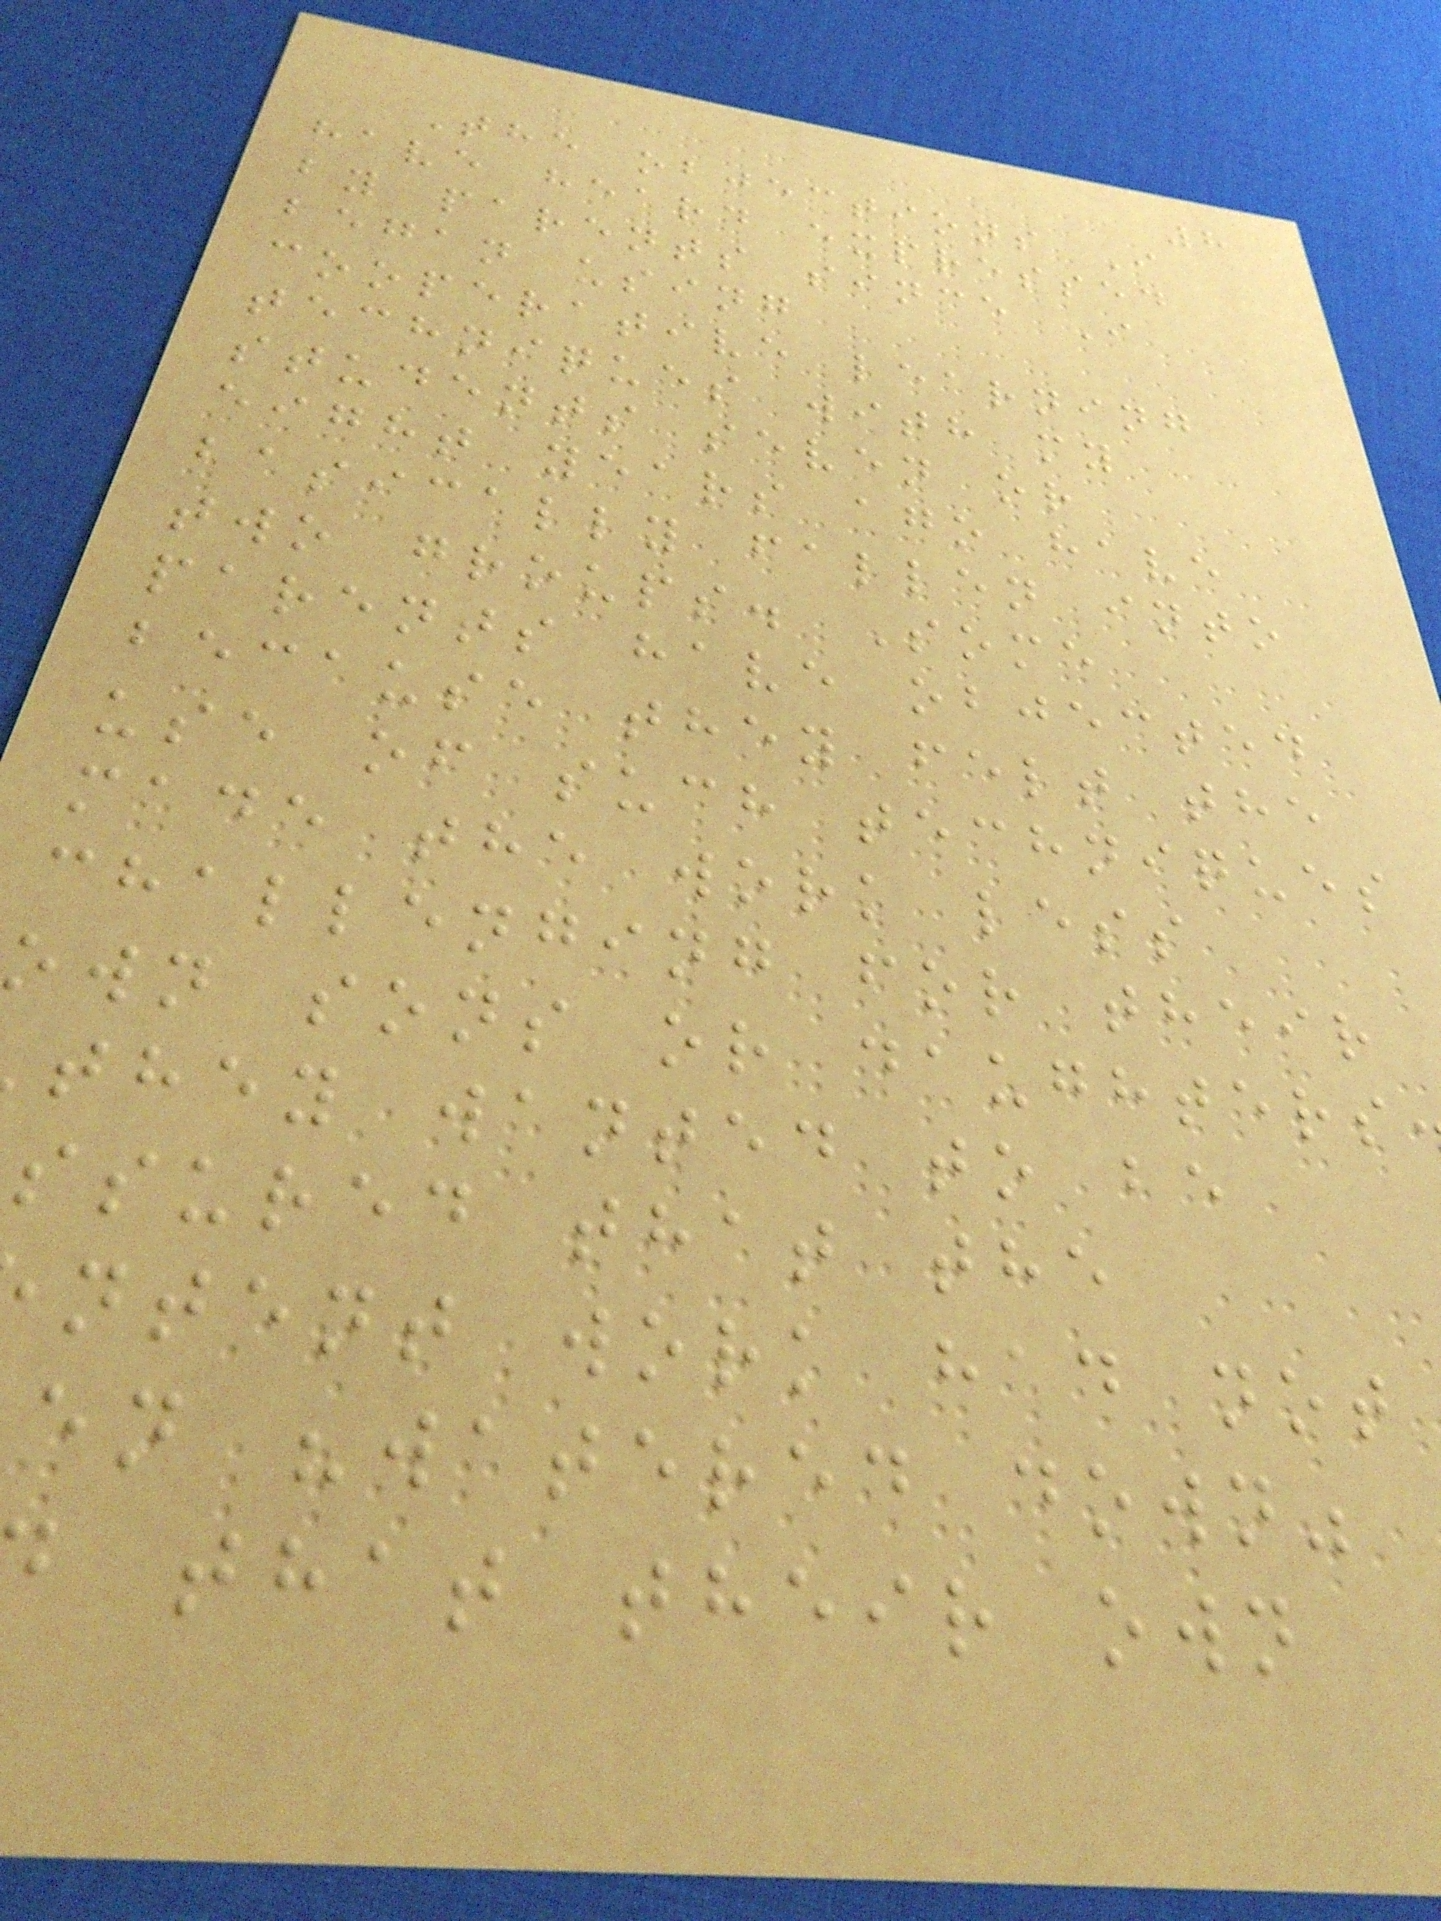8
The objections I
have heard expressed
by parents since I
began using
cooperative learning
techniques with my
students seven or
eight years ago have
basically fallen into
two groups. Some
parents have objected
because they felt the
use of such techniques
made the work less
challenging for their
own sons or daughters
they wanted to be
ssured that the
ntent work had not
en "watered down"
that their own
